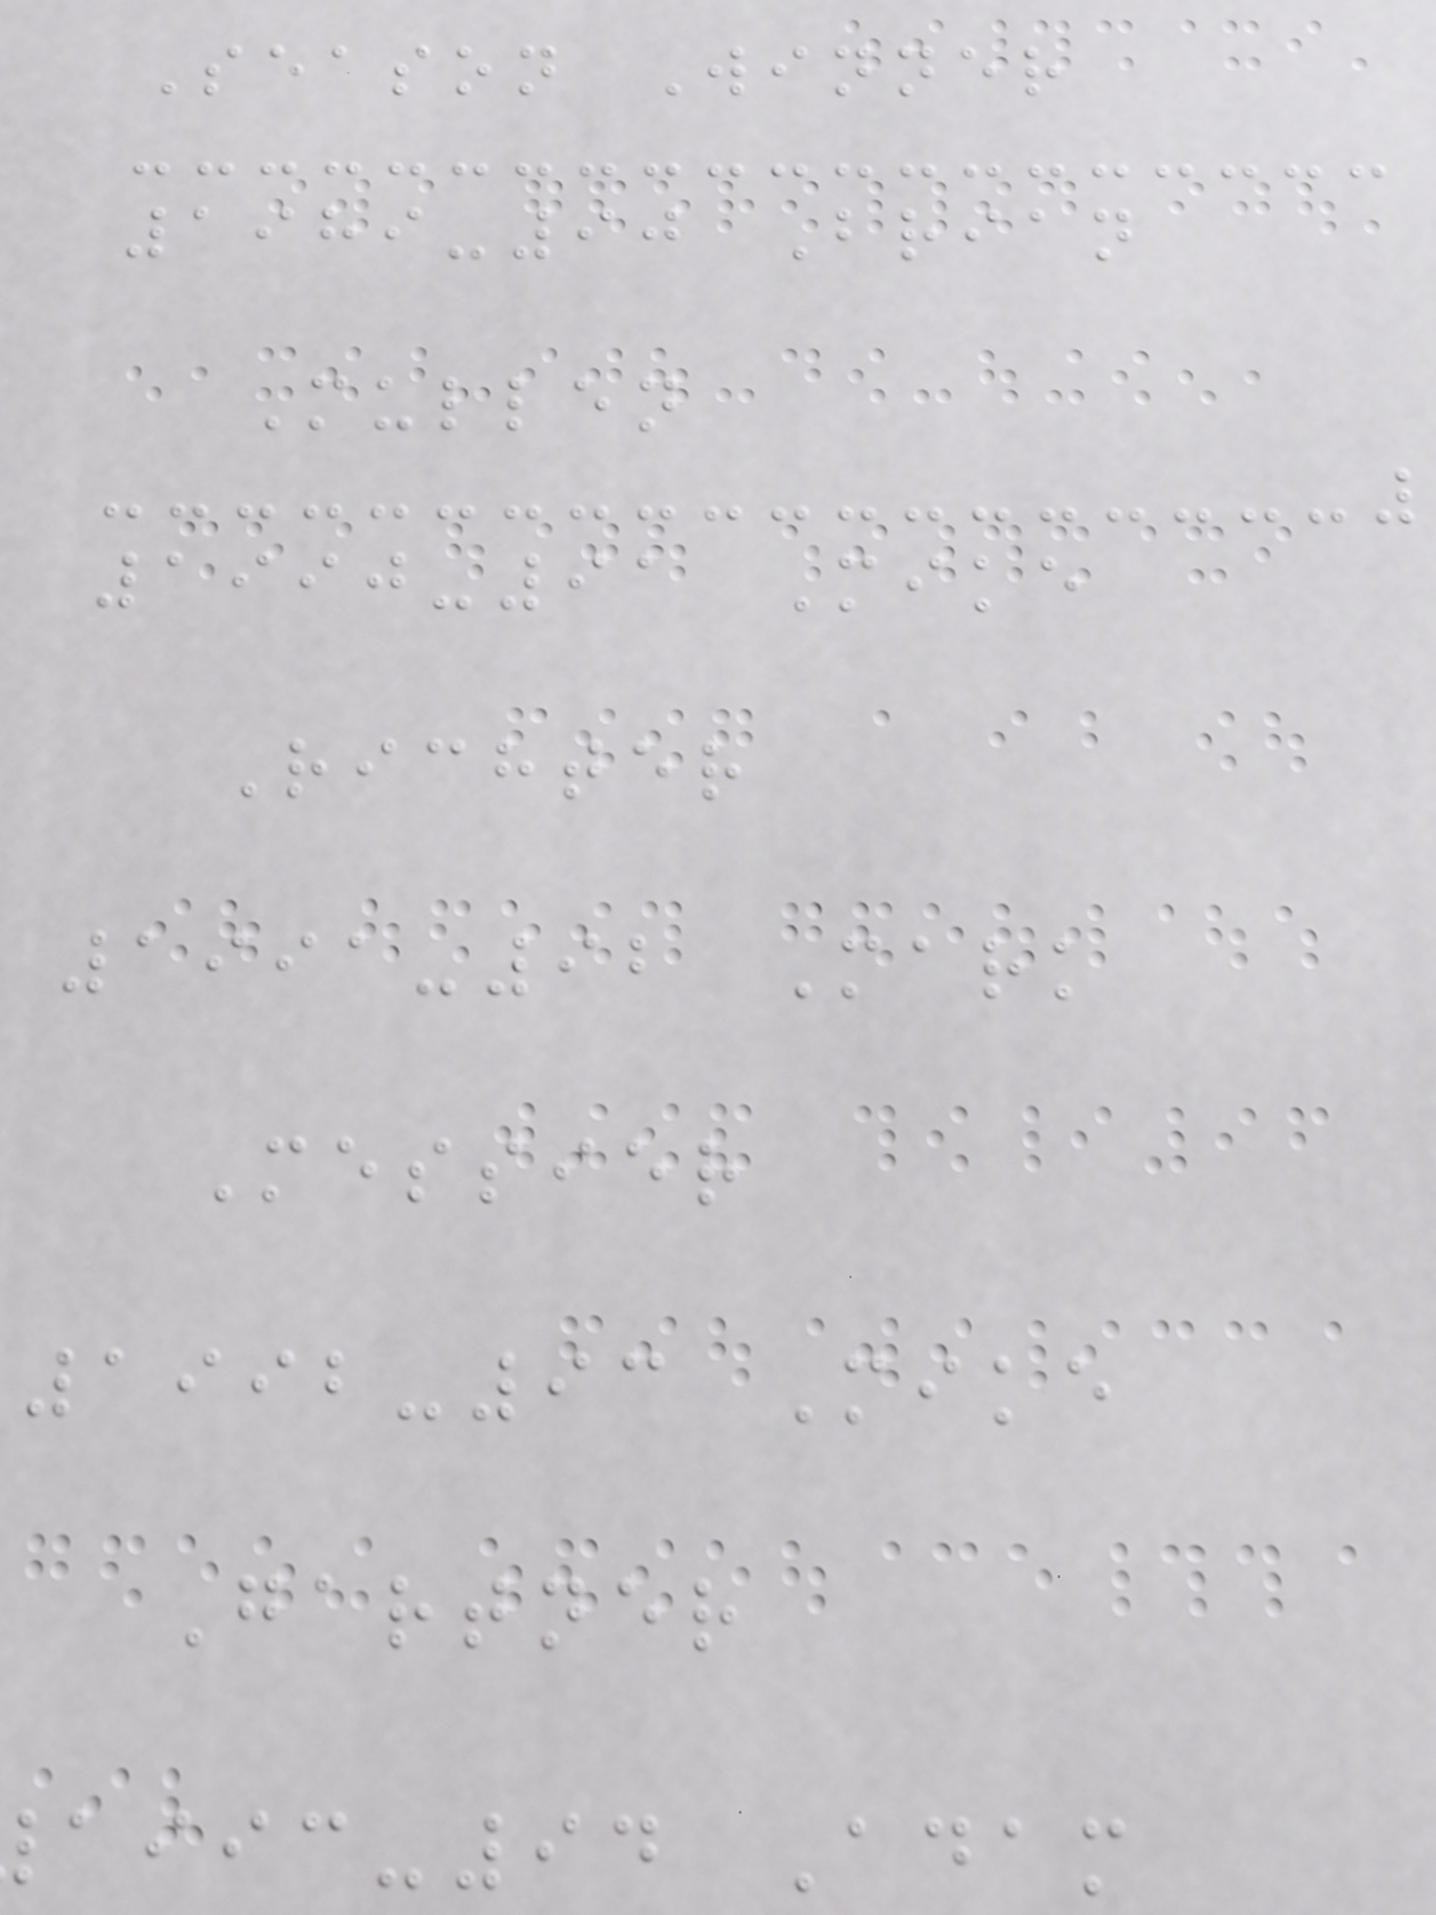Season Winner
1989-90 Brian
Mullen
1990-91 Mike
Richter
1991-92 Mark
Messier
1992-93 Mike
Gartner
-94 Adam
